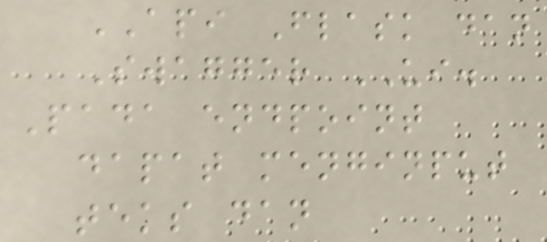API Flask dan
Swagger UI.
Pada endpoint
dapat menginput
teks dan
